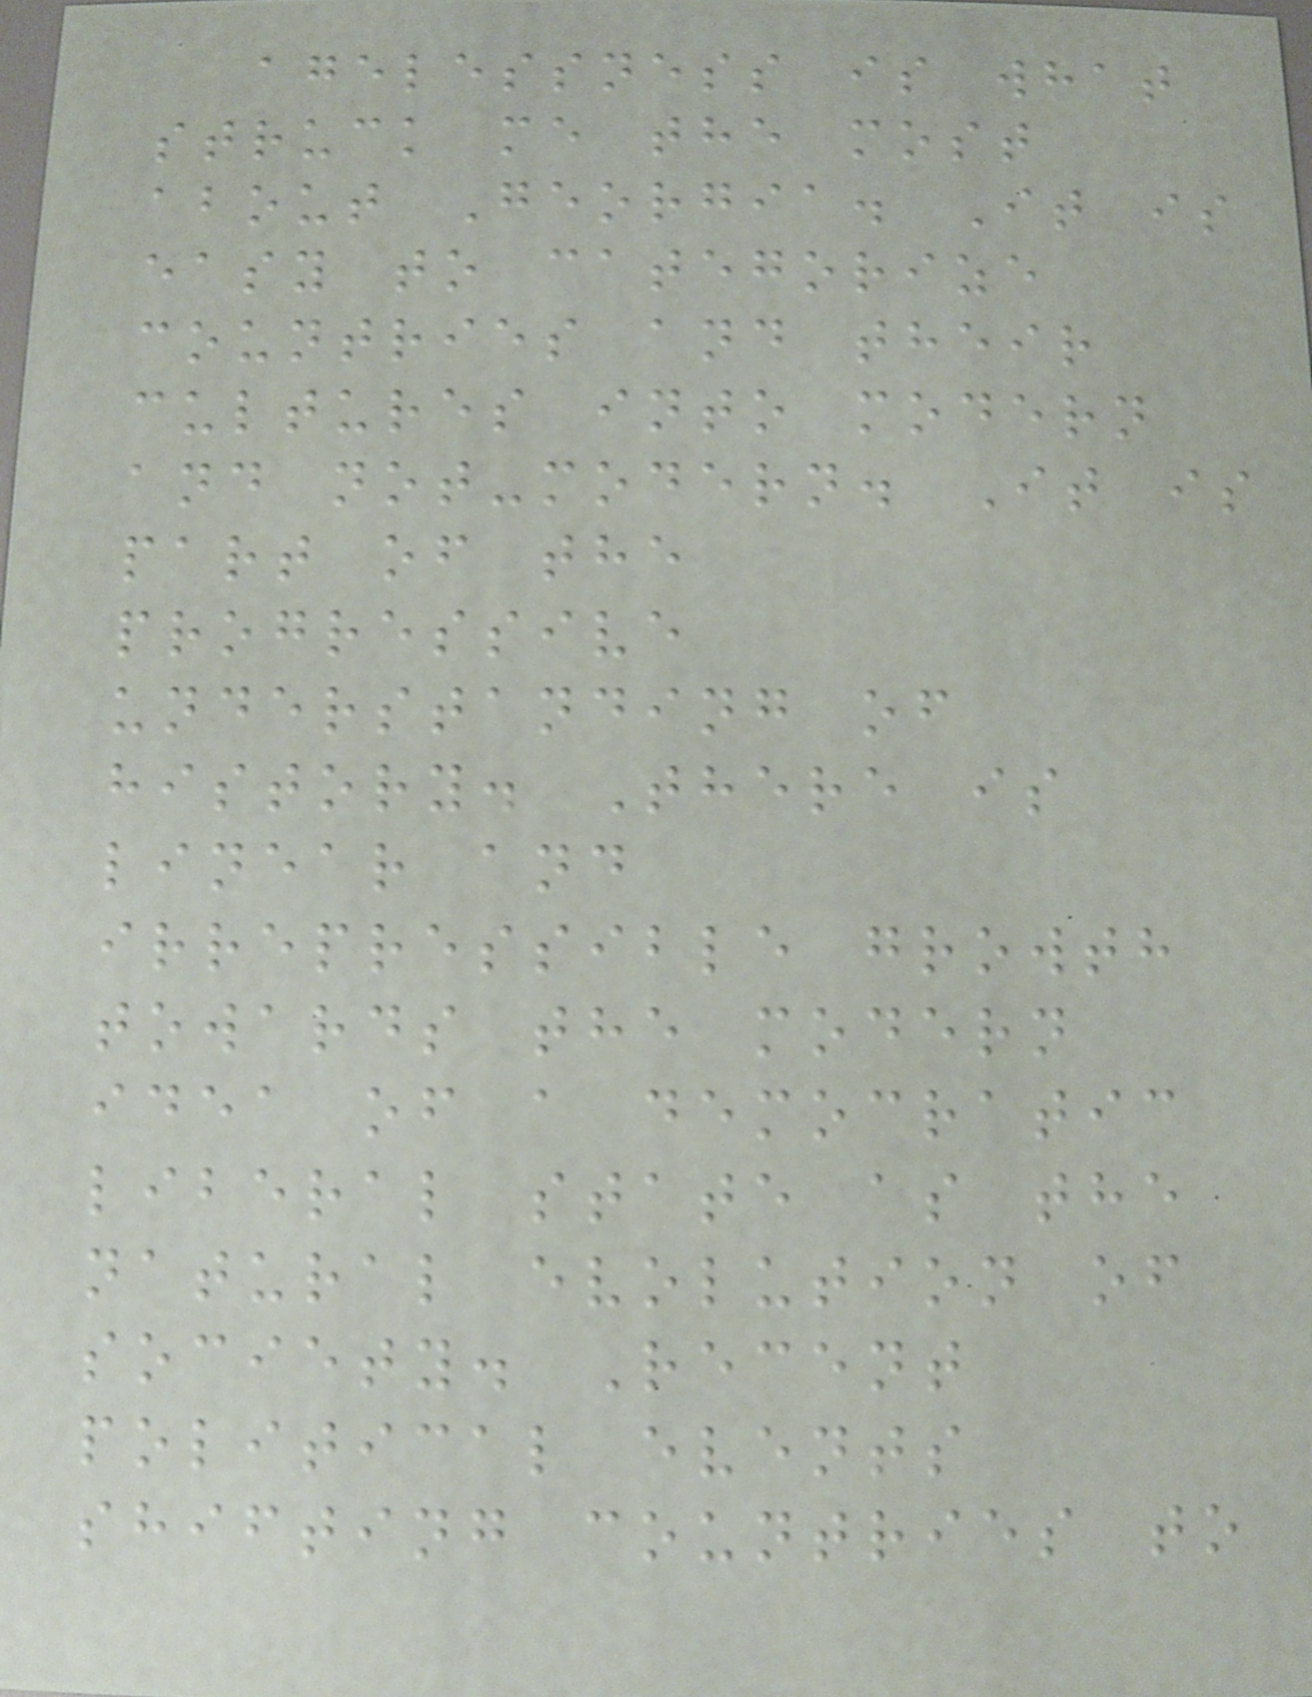agelessness is what
struck me the most
about Georgia. It is
easy to categorize
countries and their
cultures into modern
and not-modern. It is
part of the
progressive
understanding of
history. There is
linear and
irrepressible growth
towards the modern
idea of a democratic
liberal state as the
natural evolution of
society. Recent
political events
shifting countries to
